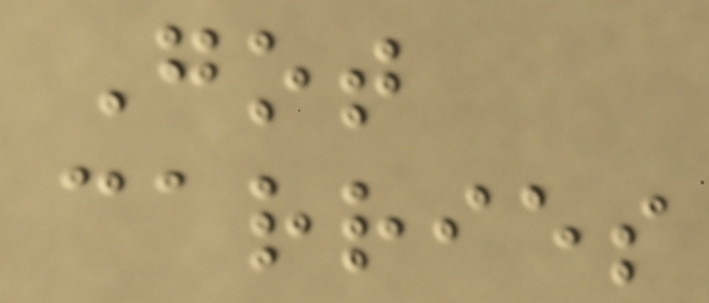Got
carries
